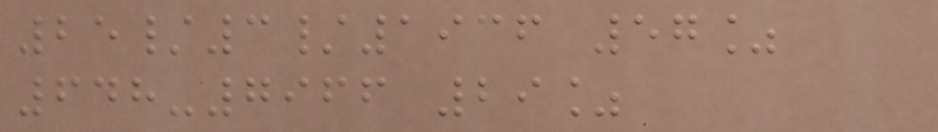25/3/1936 57%
648-7966 29%
